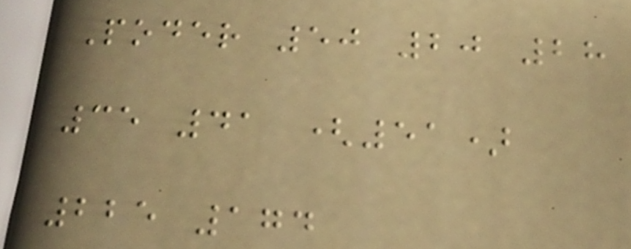Poder 50 20 28
35 41 (51)
225 174
